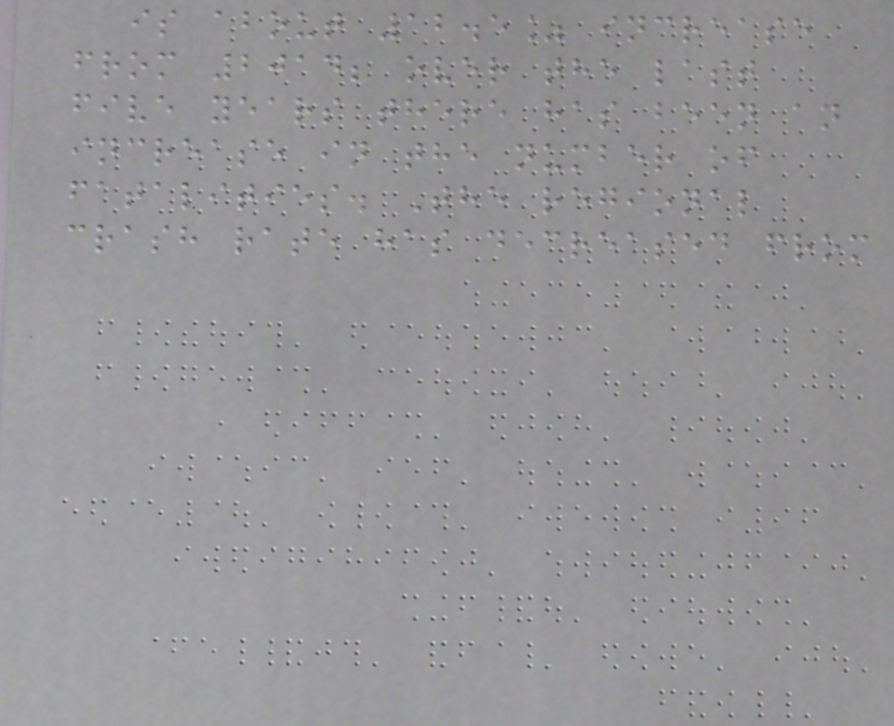is about 12.5% increase
from 2014; over the last
five years there has been an
increase in the number of
fatalities. The regional
crash rate has decreased from
